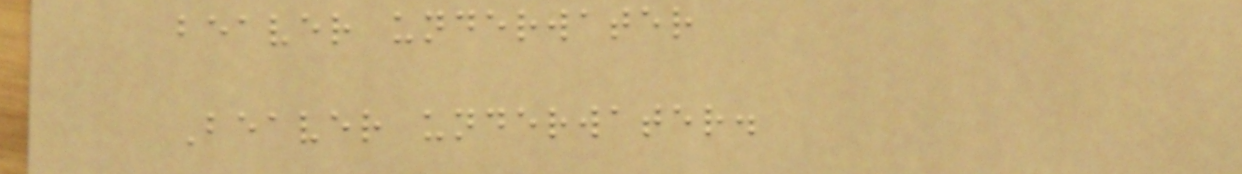beaver underwater
Beaver underwater.
